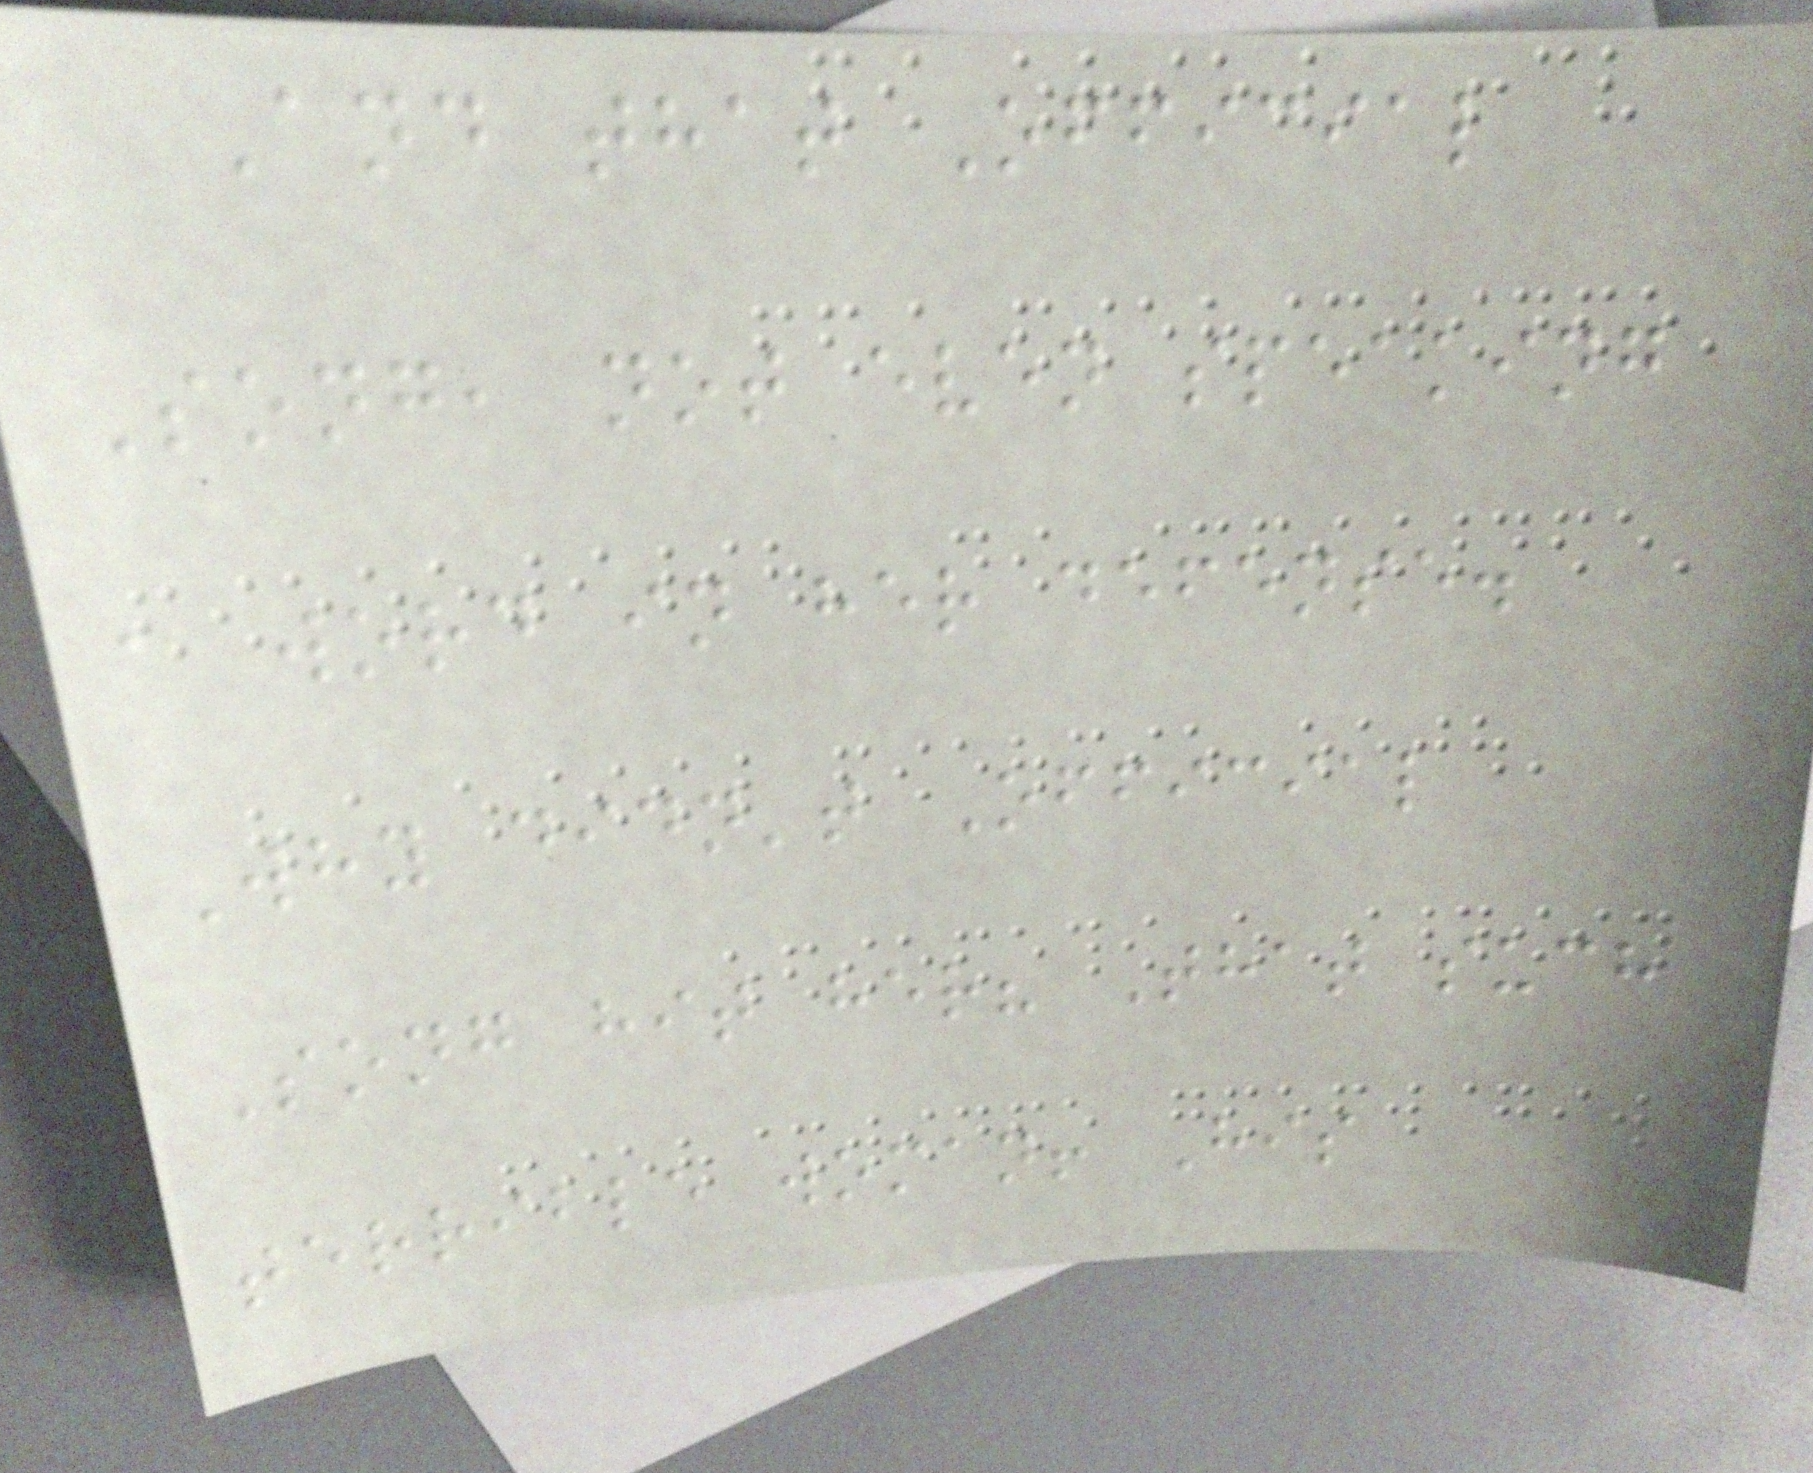And that Official
Song, not even speaking
a word in her defense.
Why didn't Official
Song hit her? That such
terrible woman! His
